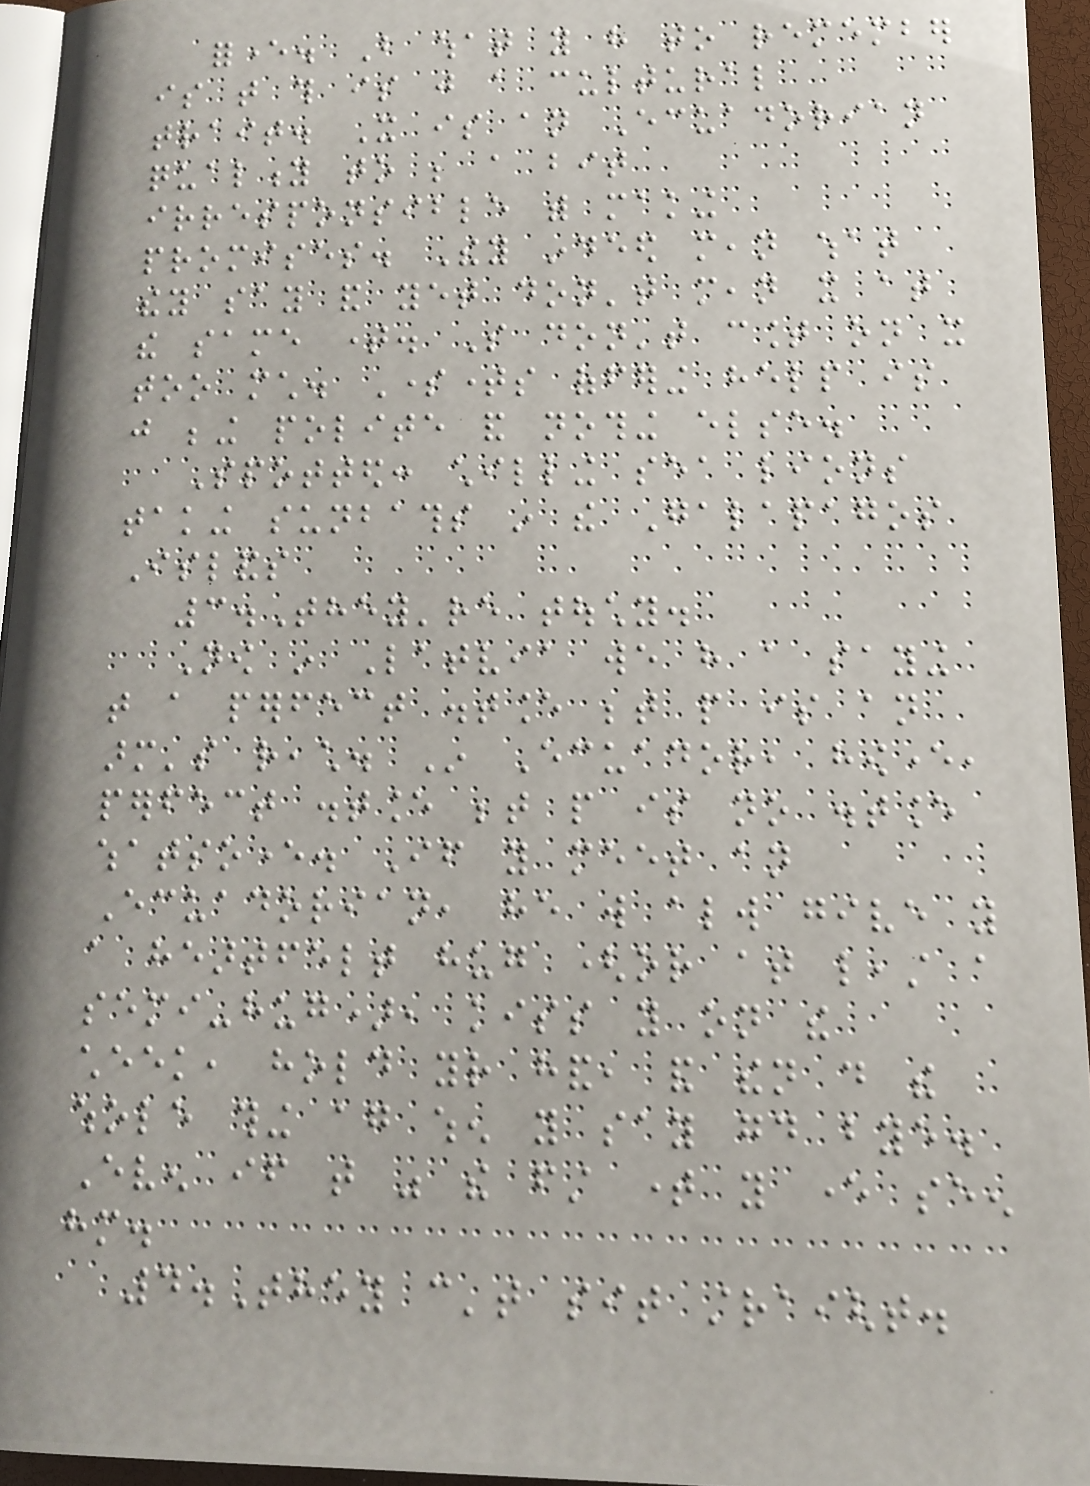forever. But what you have to remember
is that this is just a cultural
trait. It is an Ecuadorian
quality to be a bit
irresponsible with making
promises. They indeed mean what
they say and yet don't mean it at
the same time. So don't count on it
too much. Sometimes offering help is
just being polite and nothing else.
Spotted: chilling sea lions
taking sunbaths in the Galapagos
Islands
3.They're touchy.
Now in Latvia we have a saying
that a perfect distance between people is an
arm's reach. In Ecuador, however,
perfect distance between people is no distance
whatsoever. If you meet an
Ecuadorian, he will always give you
a heartfelt hug (or at least a
semi-hug), kiss you on the
cheek, hold your hand, and then do the
whole thing again when you say good bye.
Even if that was the first time you ever seen
him.
4.They can't sit straight.
